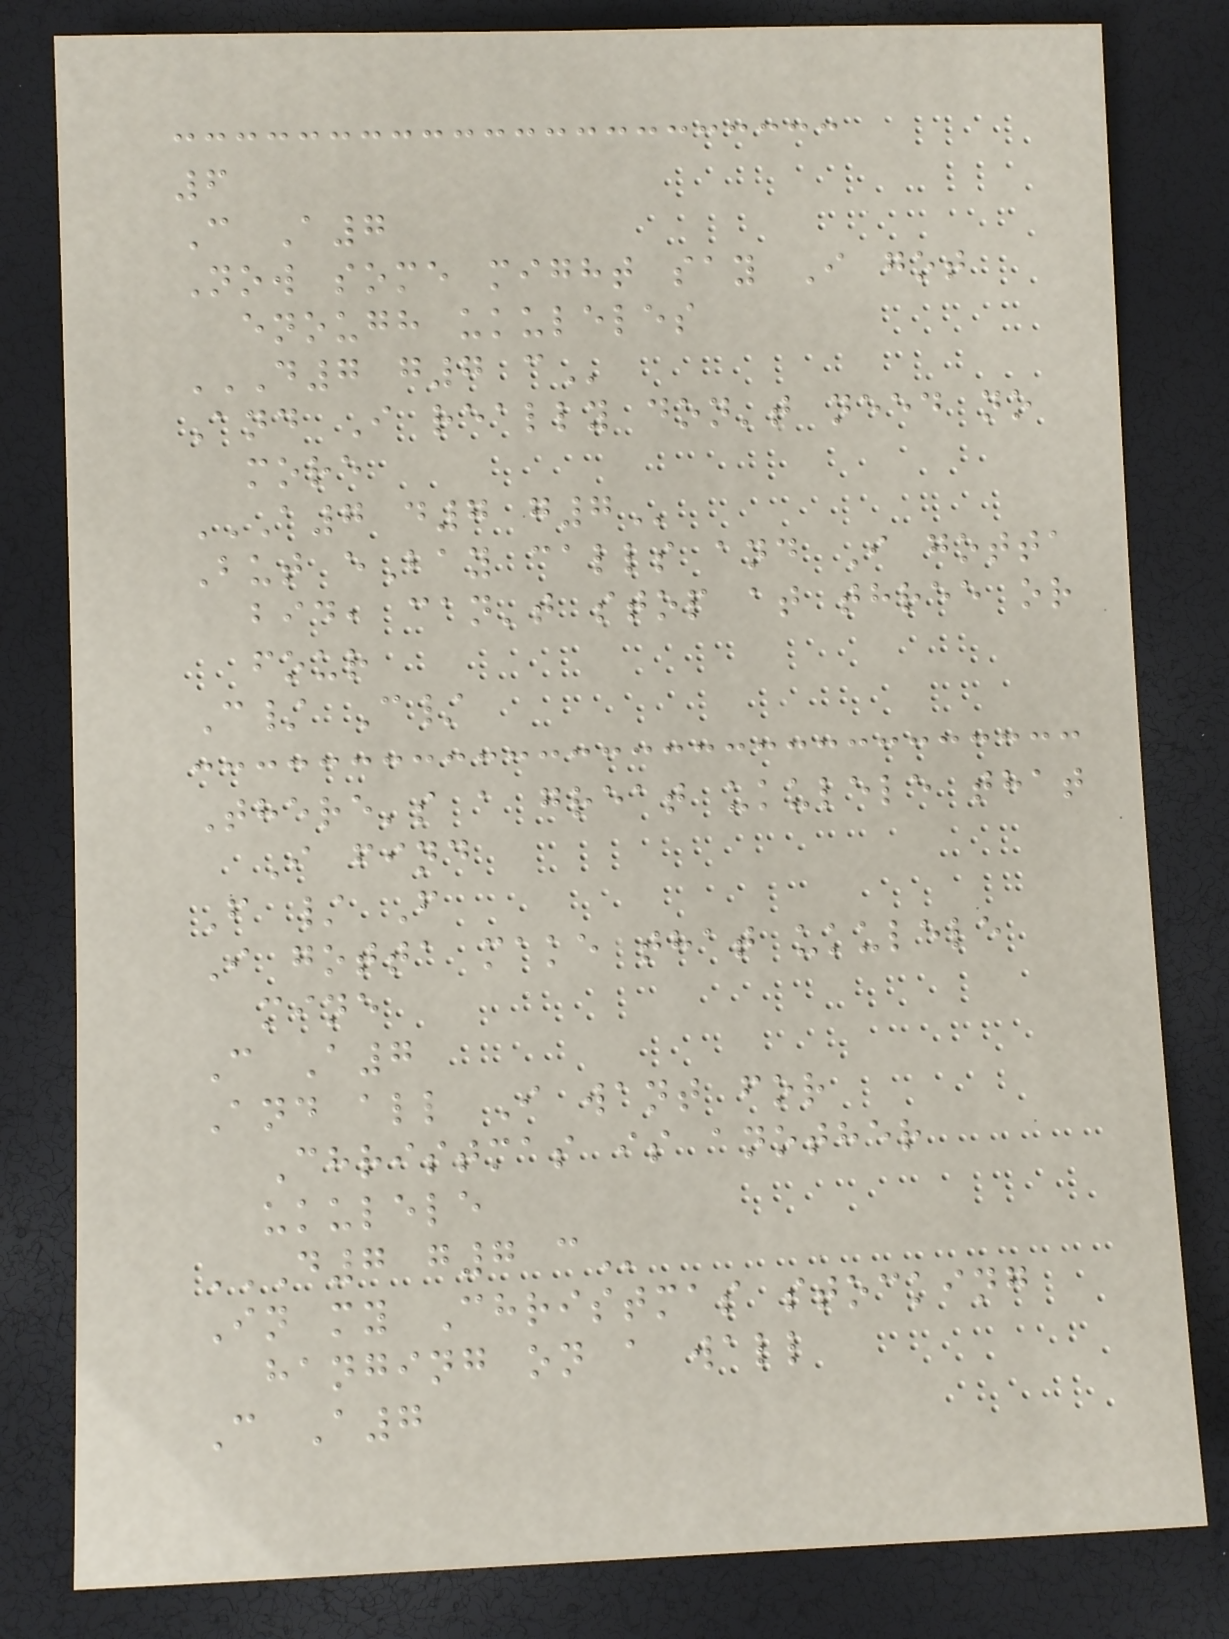6
C A7
Now some might say I got
enough ukuleles
D7 G7 C
And I really don't need no
more
A7 D7 G7
But eBay calls and I gotta
bid, can't stop at three or
four
C/ C/
There's a great ukulele that
I find
F / F
I gotta make that ukulele
mine
C A7
And all I want for
Christmas is another
ukulele
D7 G7 C
In my Christmas stocking
hanging on a wall
C A7
